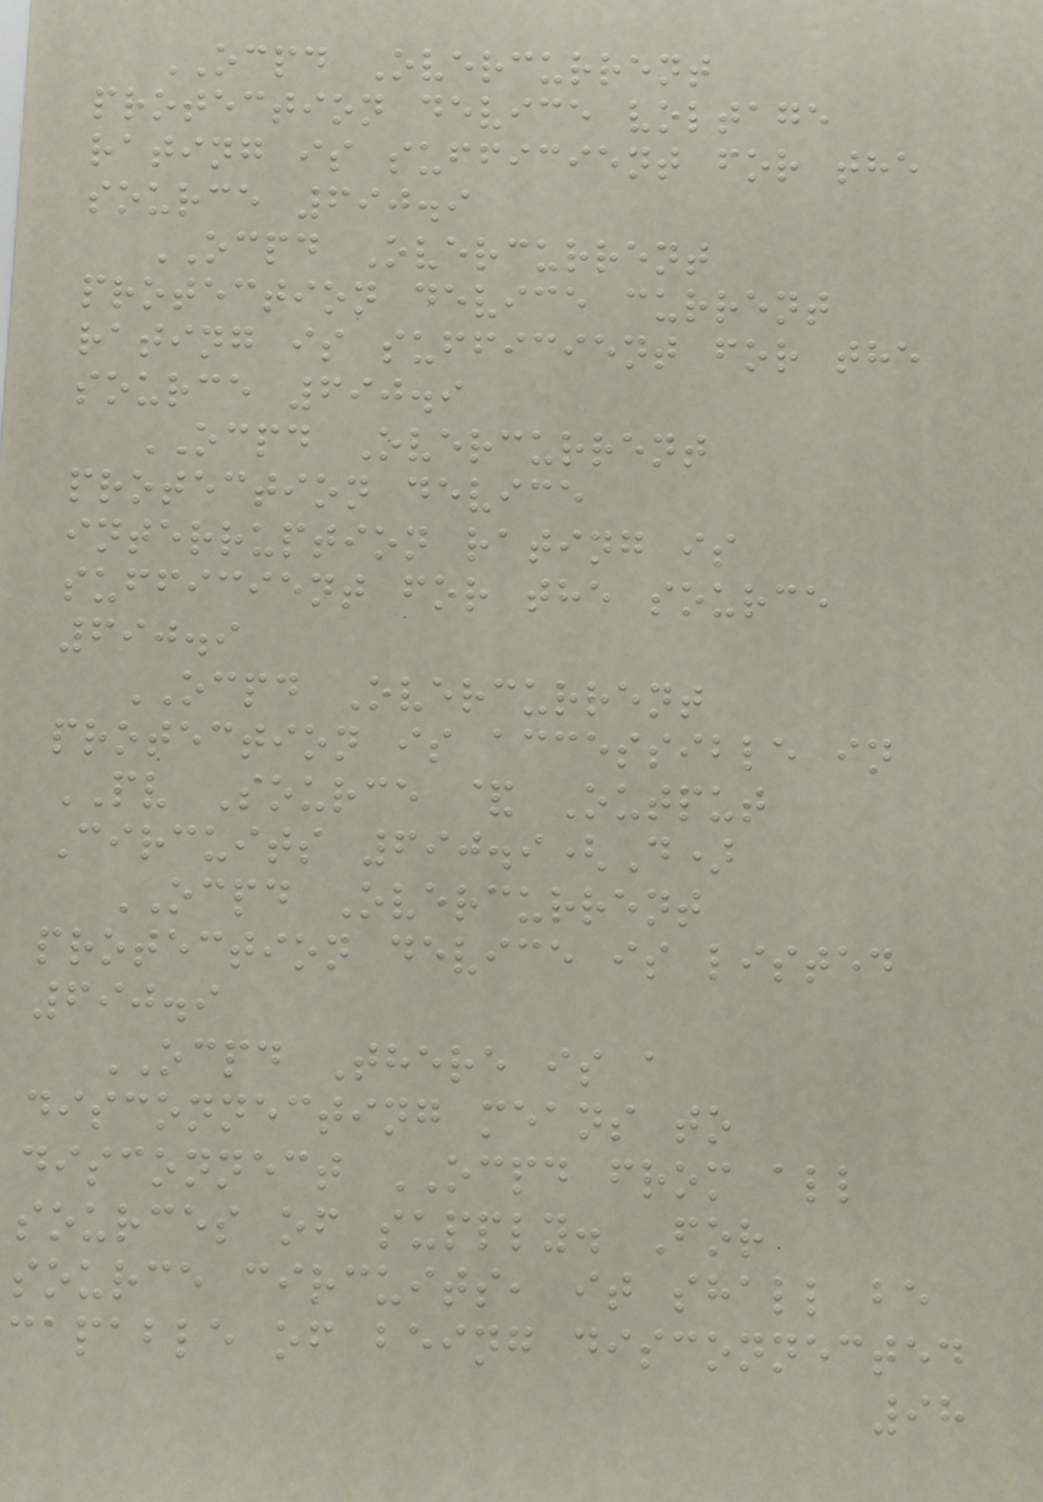OCPD Overcurrent
protection device voltage
rating is sufficient for the
source 690.9
OCPD Overcurrent
protection device current
rating is sufficient for the
source 690.9
OCPD Overcurrent
protection device
interruption rating is
sufficient for the source
690.9
OCPD Overcurrent
protection is accessible in
PV Source & Output
Circuits 690.9(D)
OCPD Overcurrent
protection device is listed
690.9
OCPD There is a
disconnecting means to
disconnect OCPD from all
sources of supply. For
source circuits, it shall be
capable of being disconnected
98
